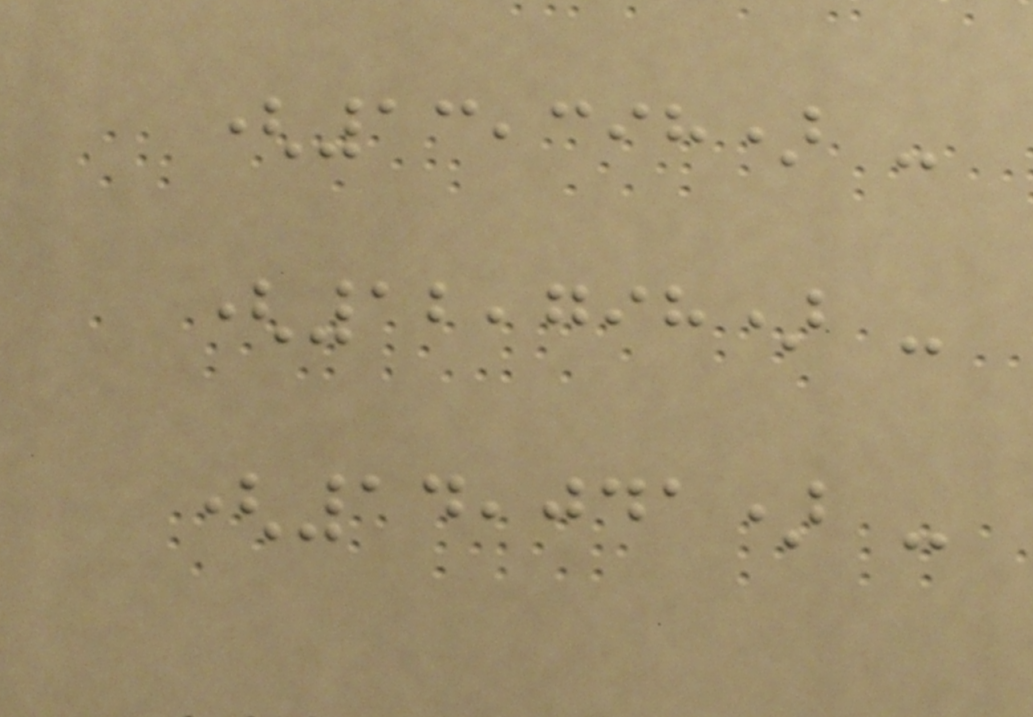(13,398) -
(12,798) -
(14,041) -
